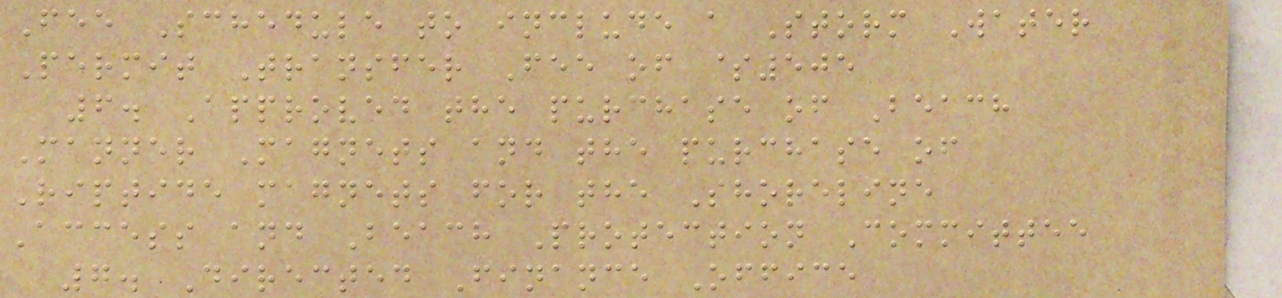Fee Schedule to include a Storm Water
Permit Transfer Fee of $505
6. Approved the purchase of Beach
Manner Magnets and the purchase of
Riptide magnets for the Shoreline
Access and Beach Protection Committee
7. Directed Finance Office
